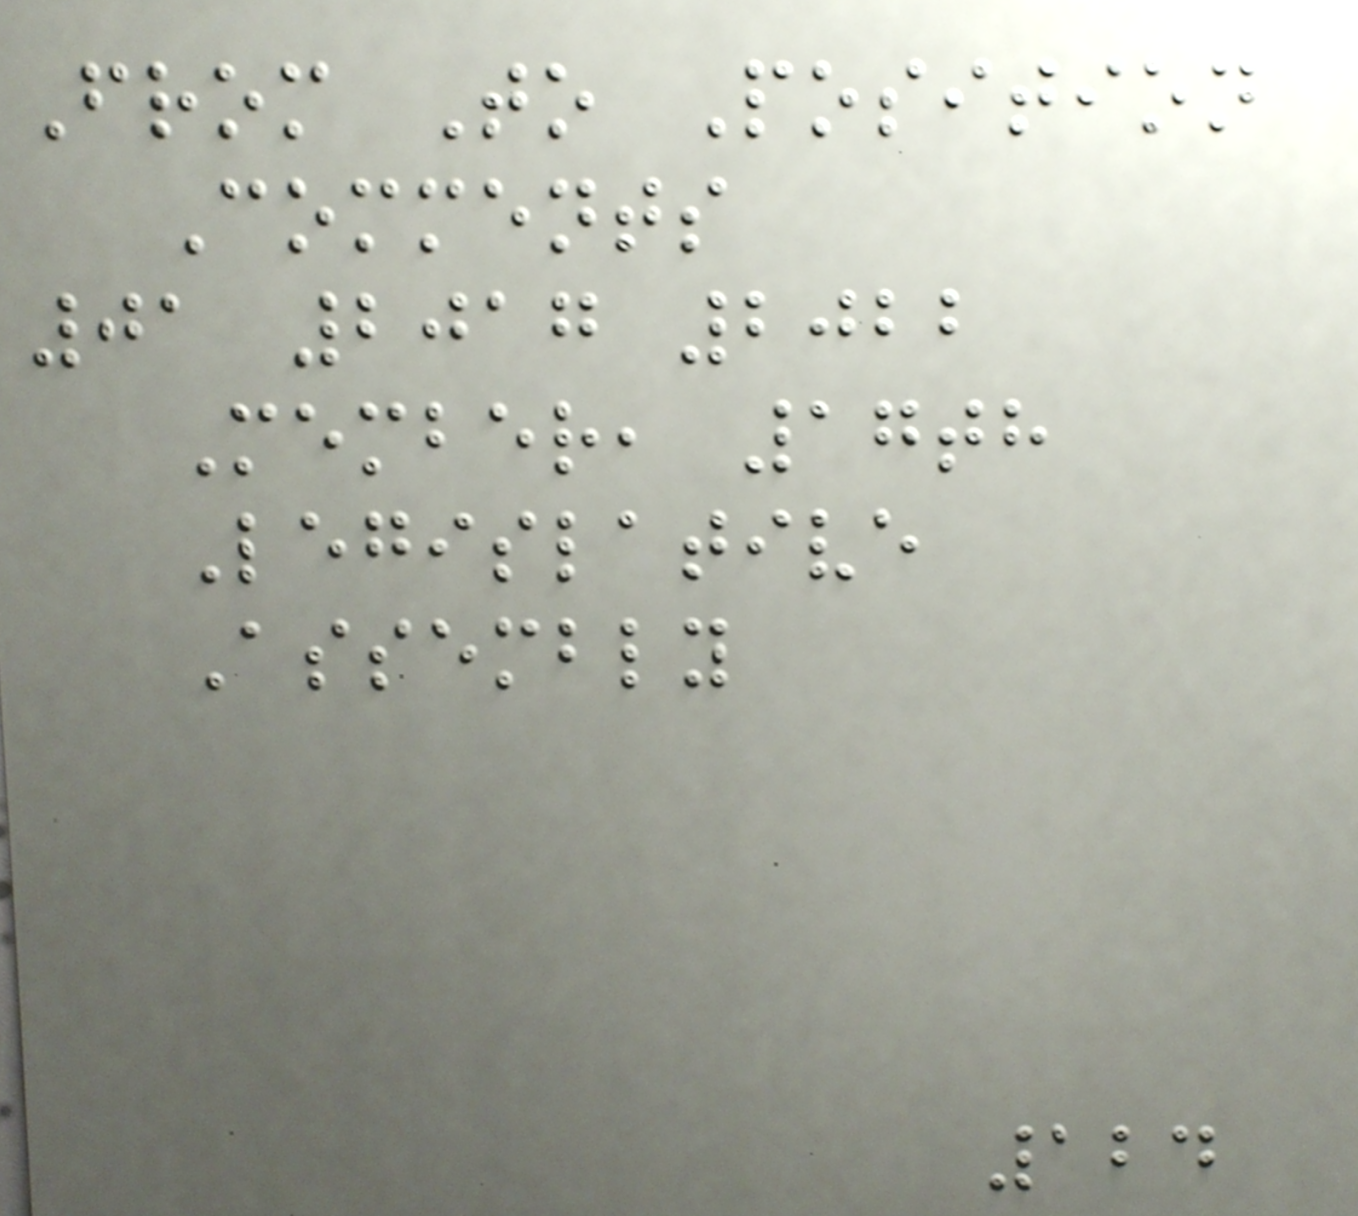From To Position
Comments
01 2017 2022
Member, 17th
Legislative
Assembly
124
